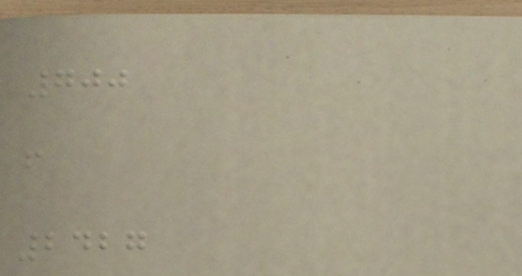700
f
2427
